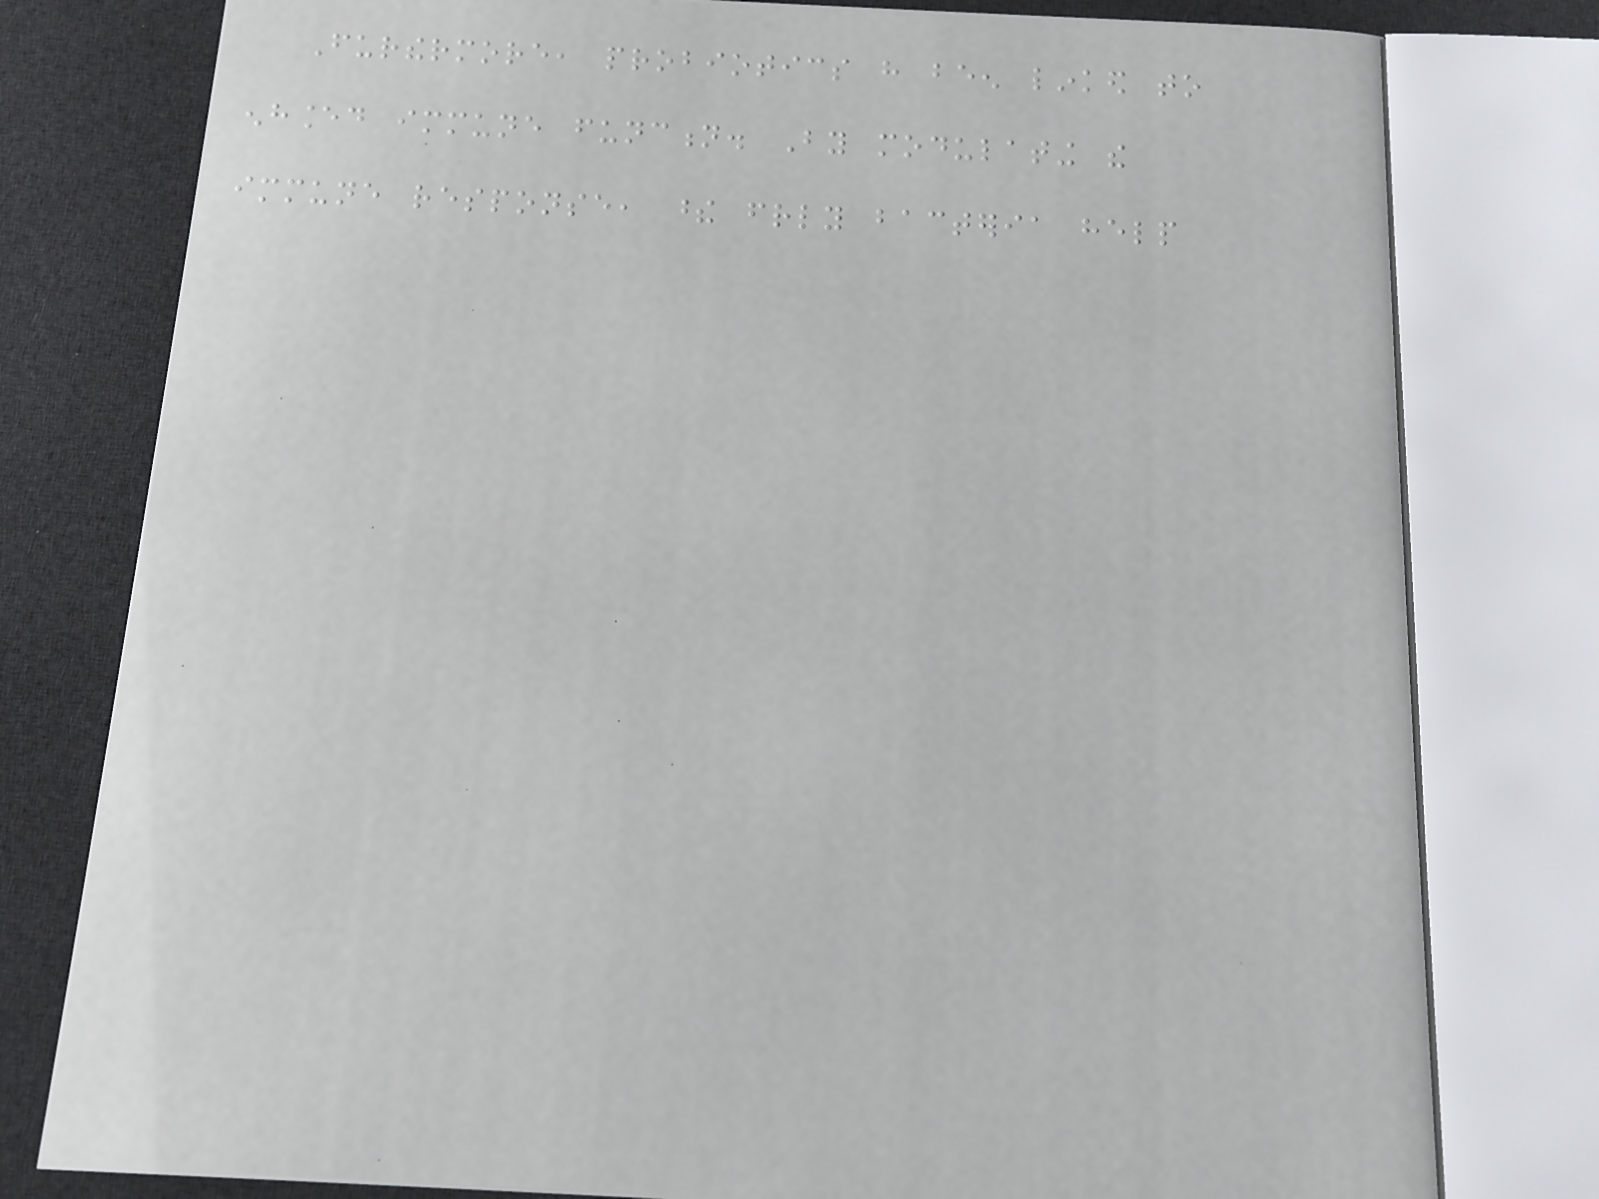Furthermore, probiotics have been linked to
enhanced immune function. By modulating the
immune response, these friendly bacteria help
